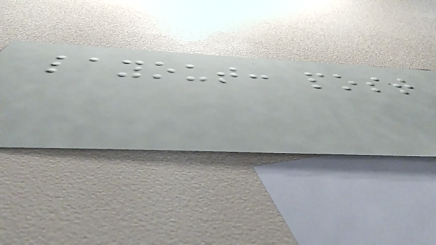layout: post
